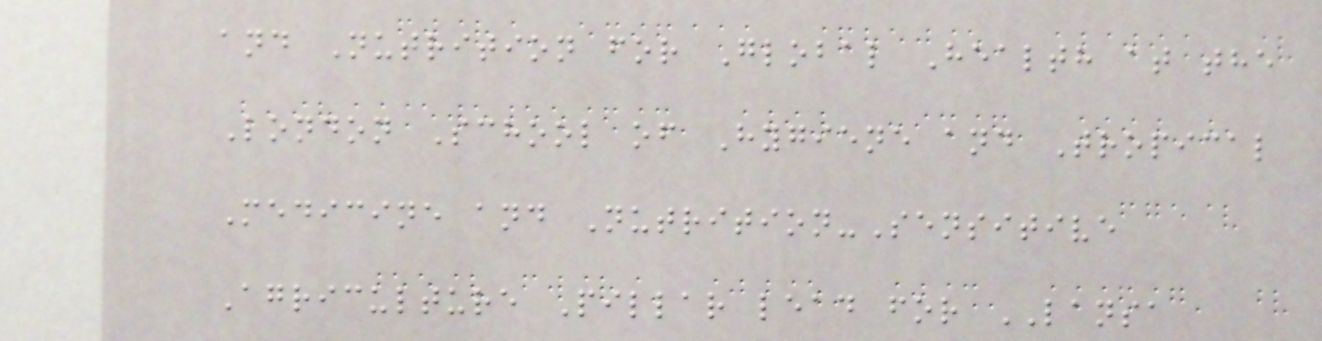and Nutrition for Global Health at the
London School of Hygiene and Tropical
Medicine and Nutrition-Sensitive
Agriculture Pillar lead for LANSA
